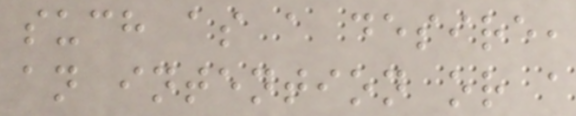such as a desire,
an intention or a
